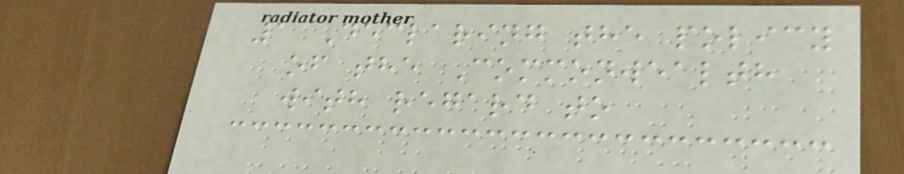1 Declaring the policy
of the Commonwealth
with regard to
